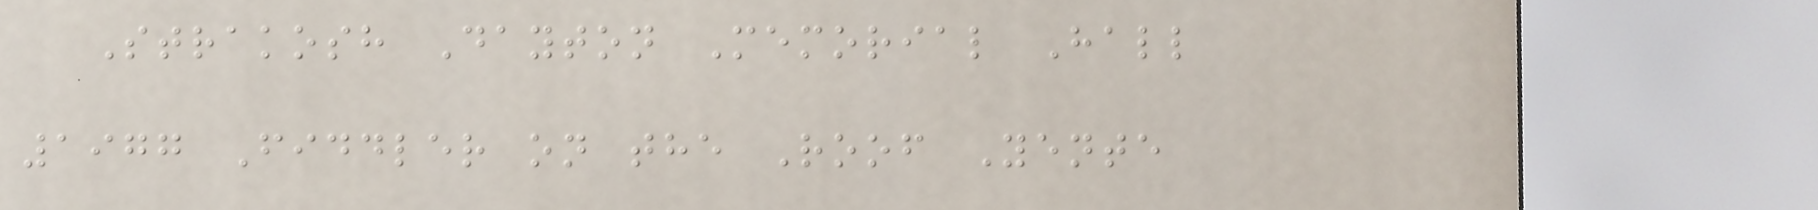Strakosh Dayton Memorial Hall
1977 Fiddler on the Roof Yente
